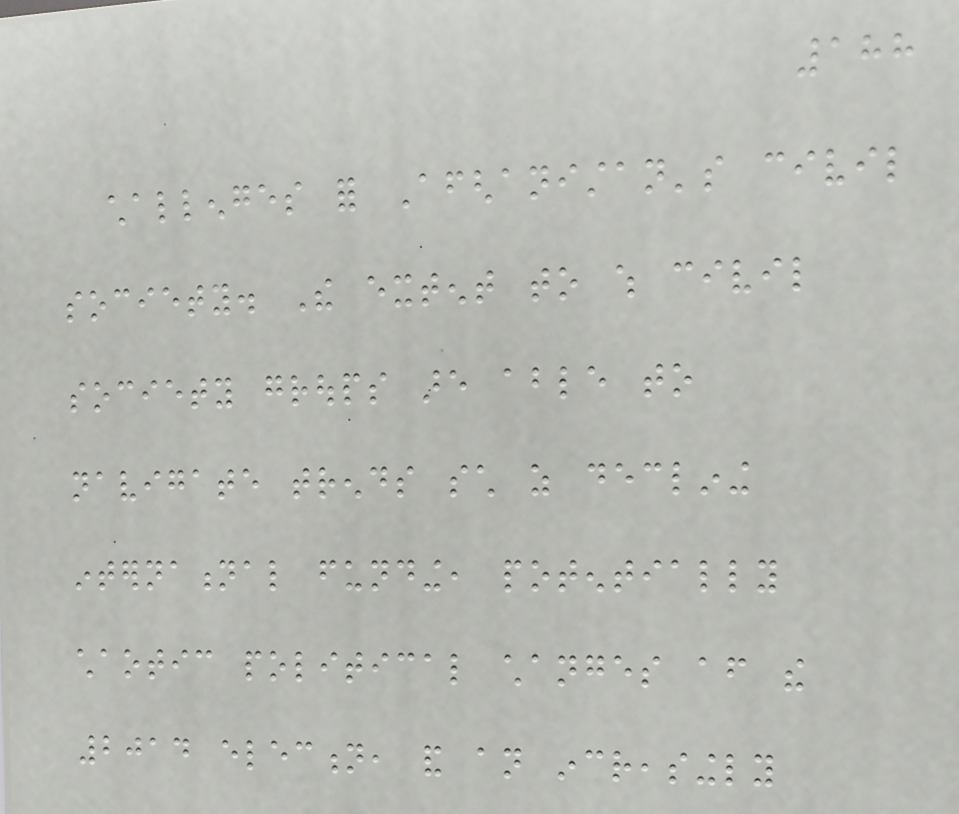188
challenges for Afghanistan's civil
society. The extent to which civil
society groups are able to
navigate trends such as declining
international funding, potentially
chaotic political changes after the
2014 election, and an increasingly
